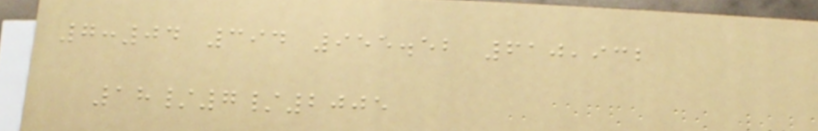7:04 394 955.52 610,932
18/7/2005
